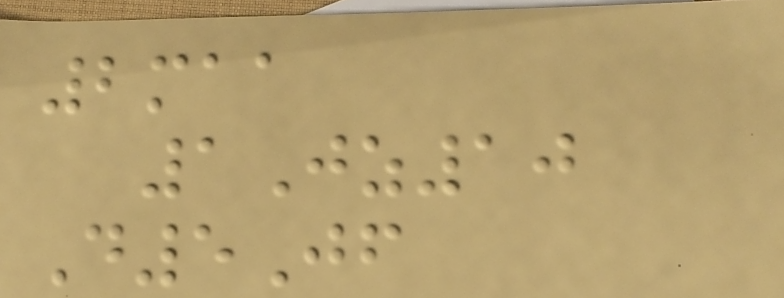2maa
1Jz10
D5Jf
